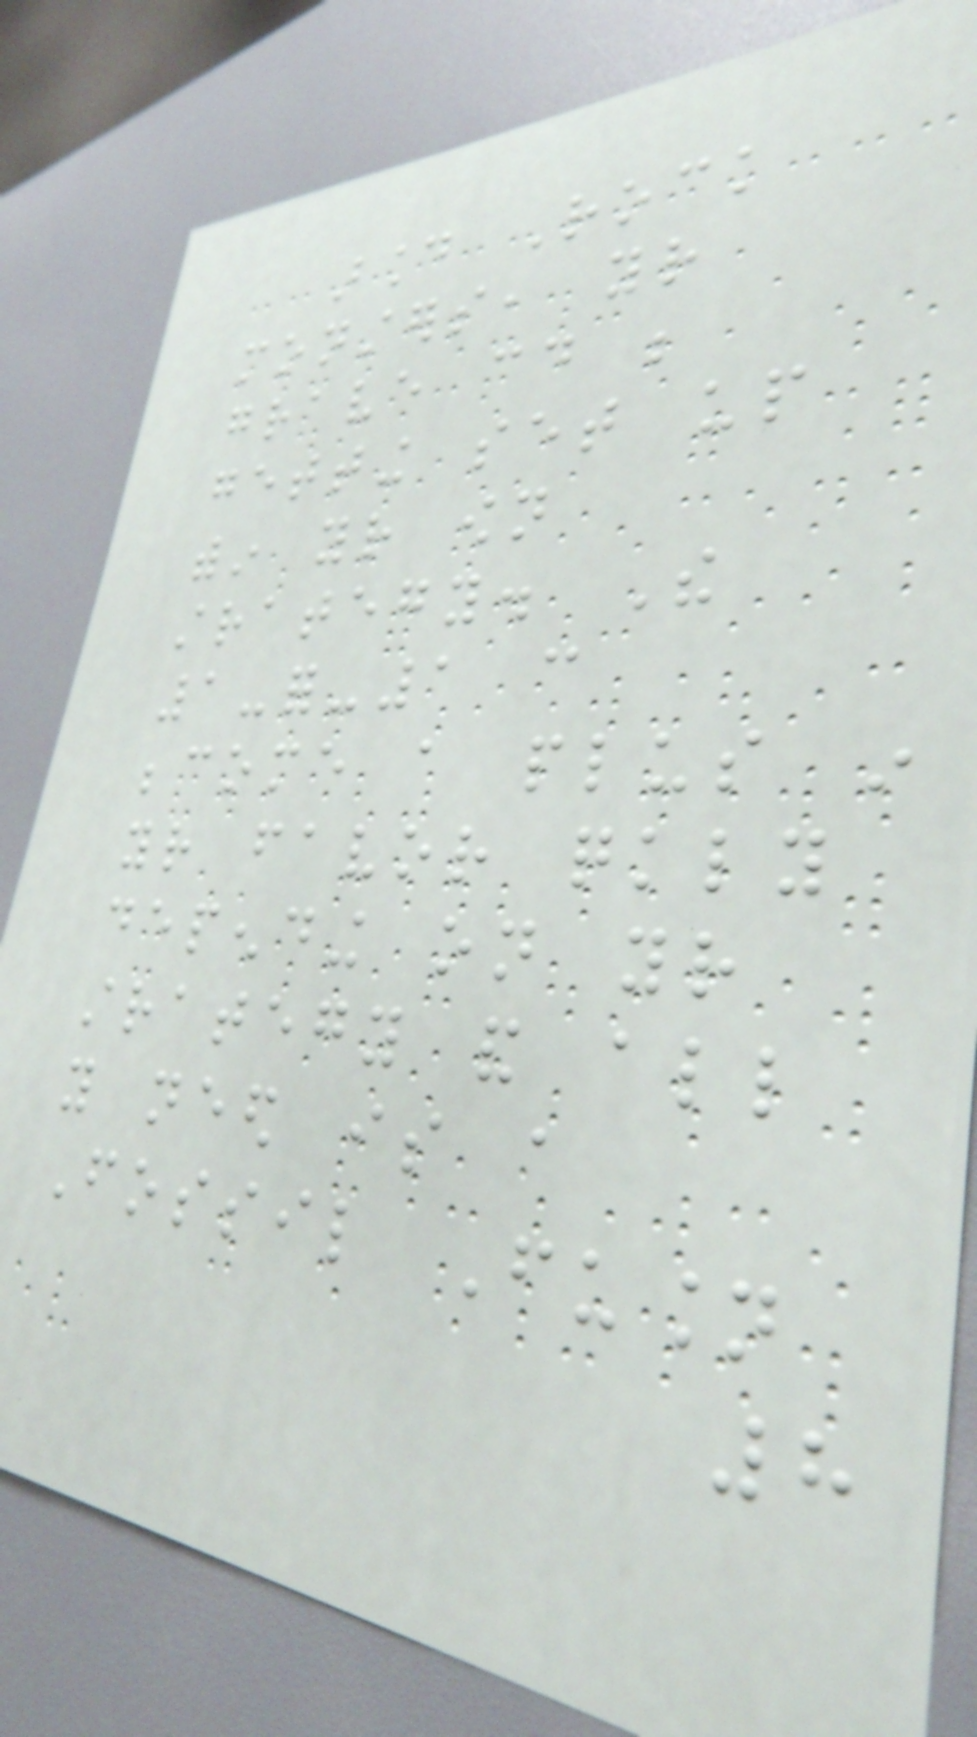around Rock
monsters, your
grave could be
getting set up
within your own
strategy. The
1-for-1 can
become a plus in
your favor quickly
depending on your
strategy and all
you need is a
Fossil Fusion
8
